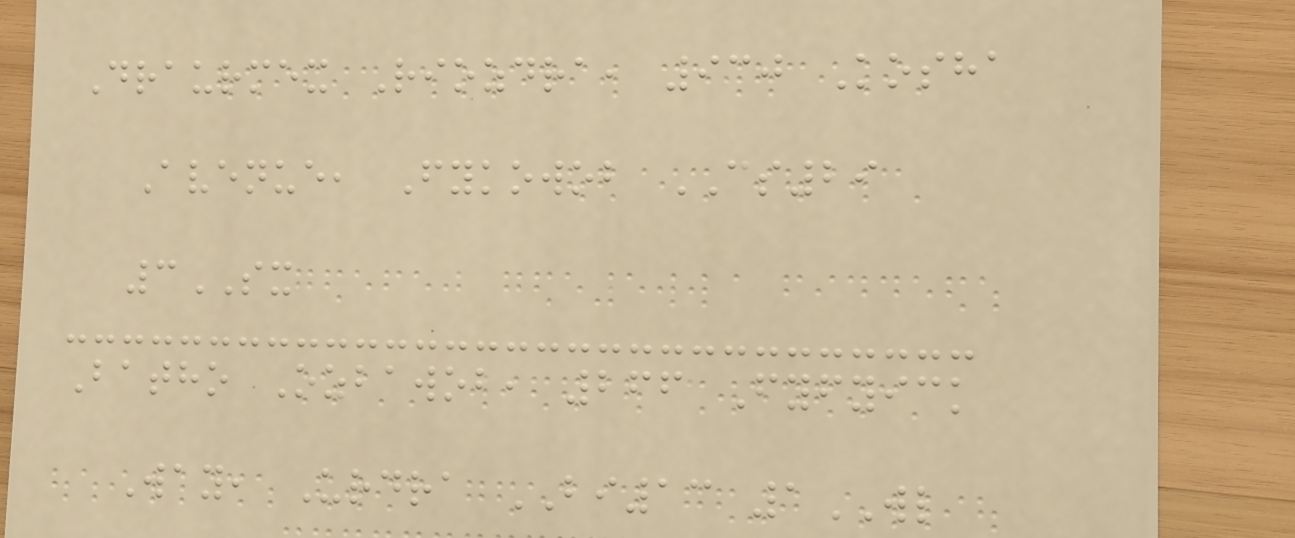Draurmex Riozdra, 930 Kosha
Avenue, Fykowob CS29
3SX
Batho Ozbawob, 266 Fyfyick
Way, Urdra BI13 1WL
